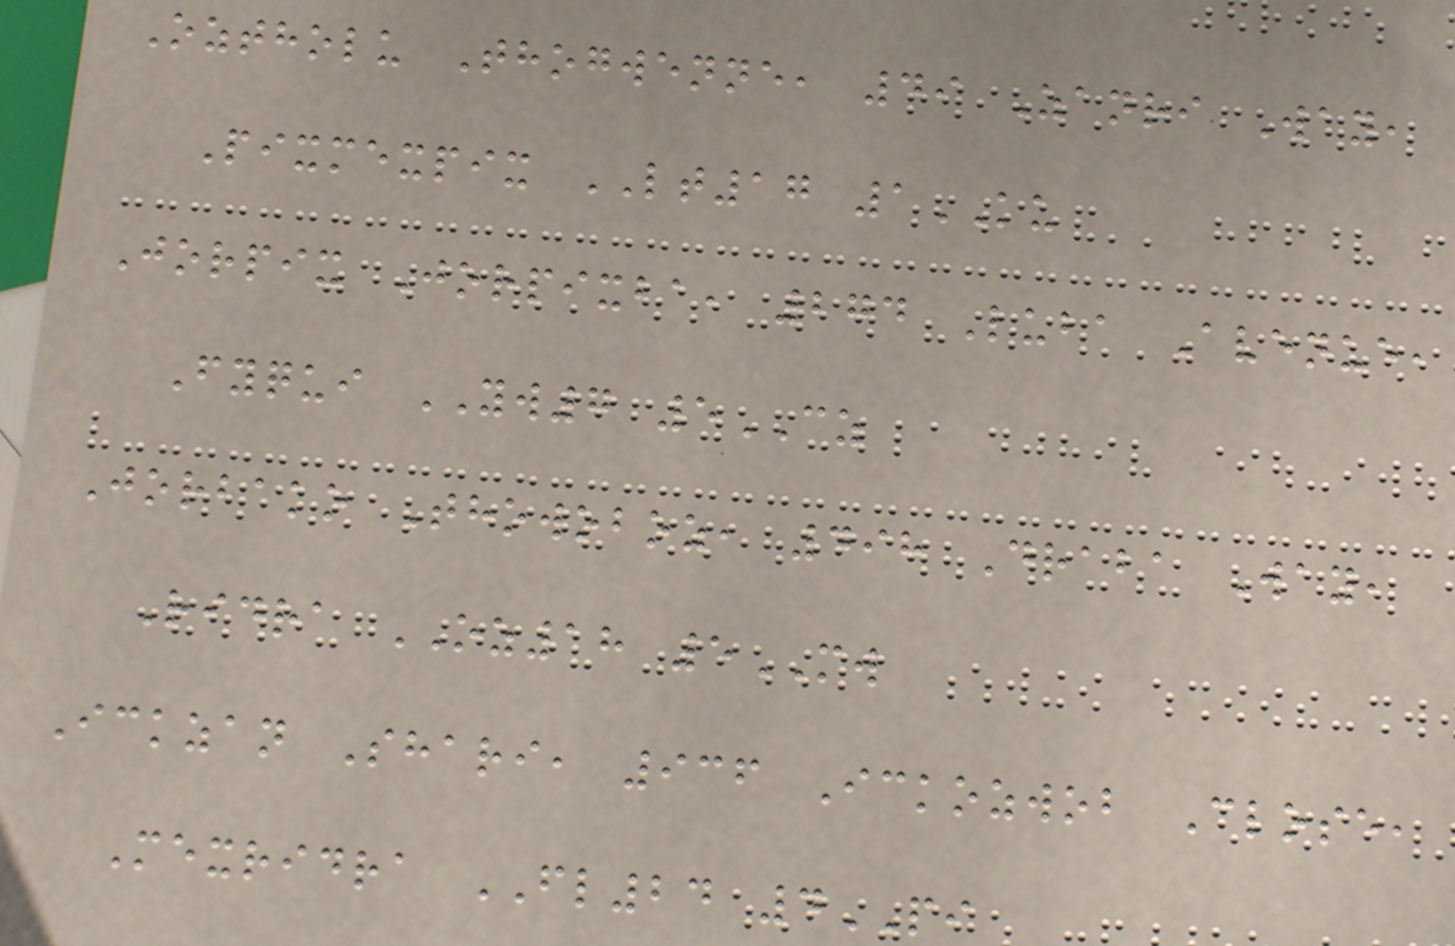Oztholu Thogwenne, 49 Zanri Way,
Pixmexpix LT17 1KU
Jorpix Jorpixba, 274 Luba Avenue,
Fyqui YW7 5CZ
Jorbako Thowoboz, 498 Draba Way,
Ridra OZ18 5MW
Ickzan Shari, 936 Ickozwob Close,
Mexridra FL24 4PI
